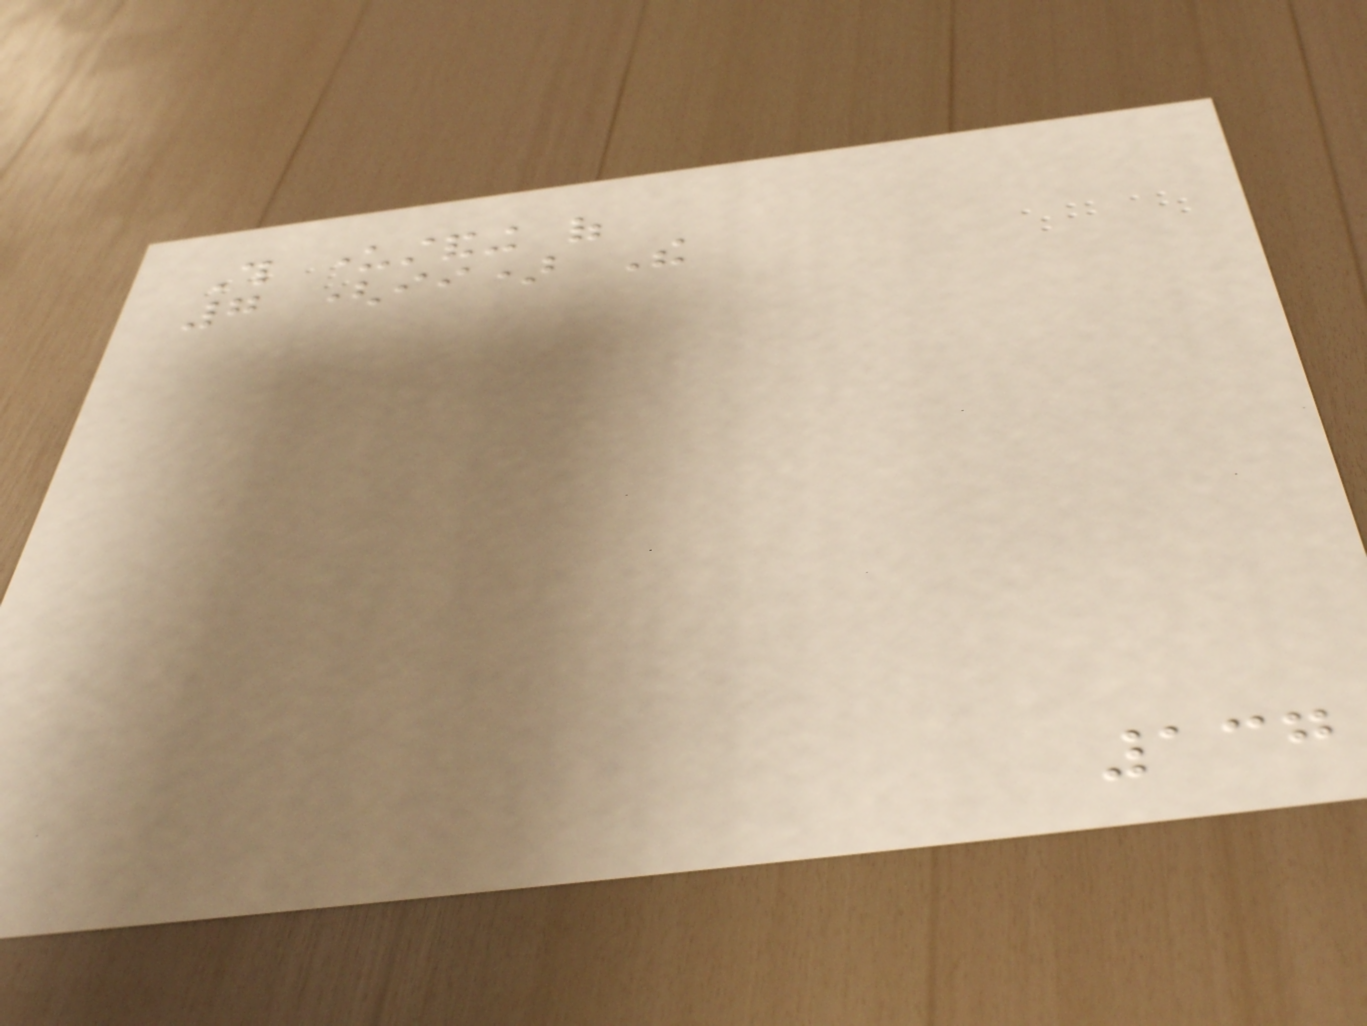This understanding of
7 (ii) The
137
